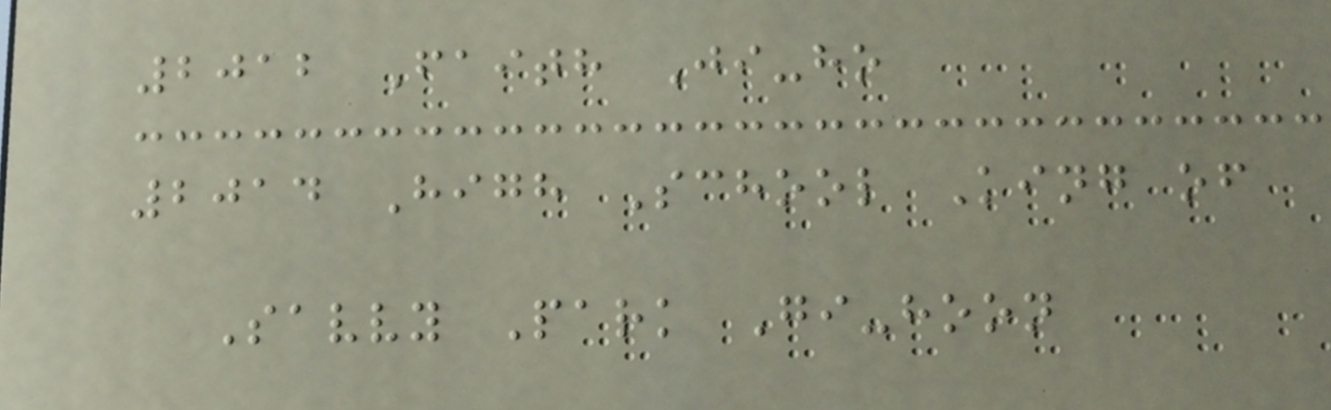2012 Faith Ji-ho
2014 High School King of
Savvy Park Gi-hoon
